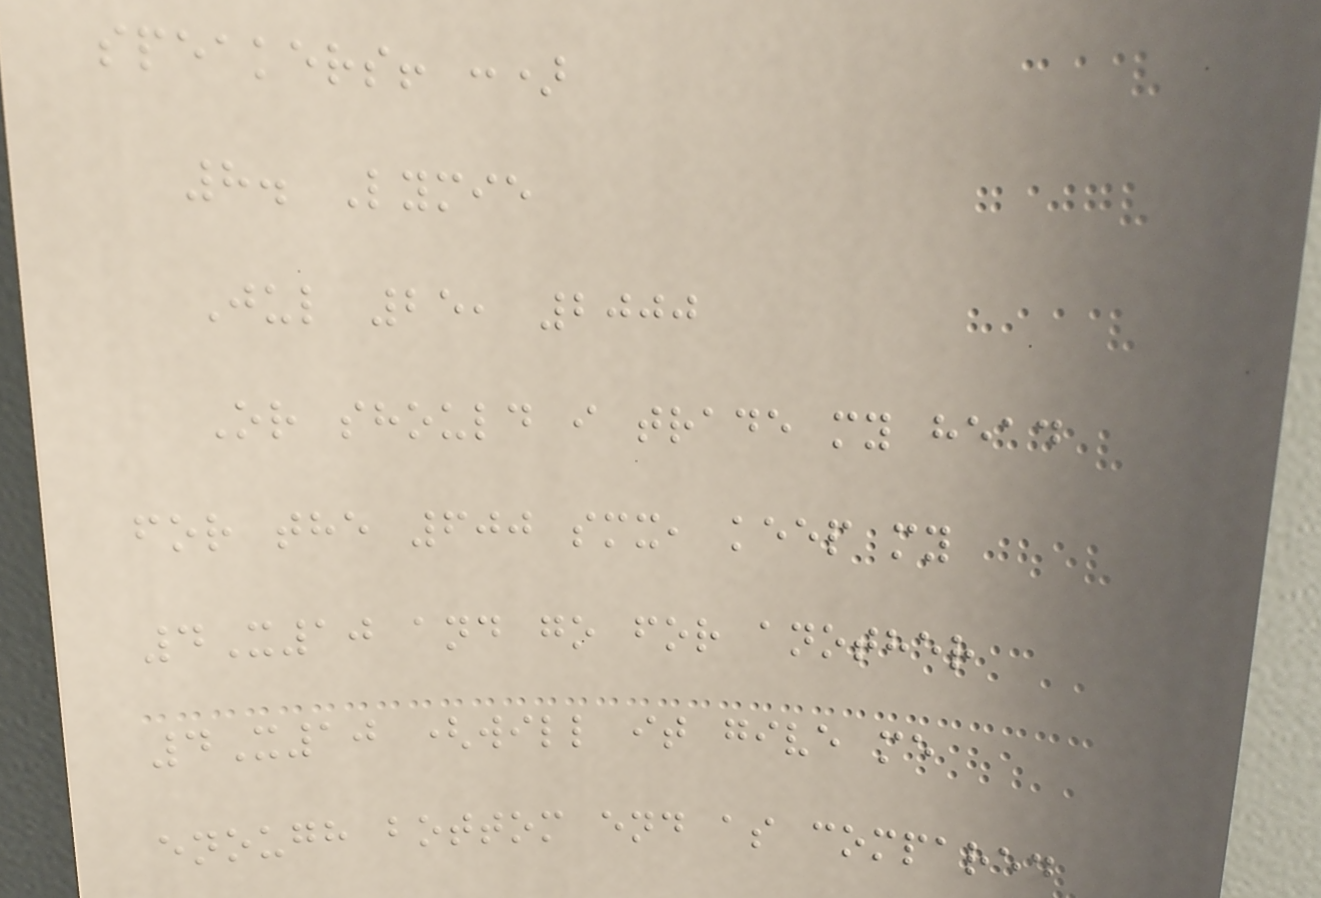speakers! :)
8. Lymie
Jul 25, 2000
Or should i trade my head
for the 600 smx, keep my
4X10 and go for another
4X10 (will it give me
enough bottom end as compared
